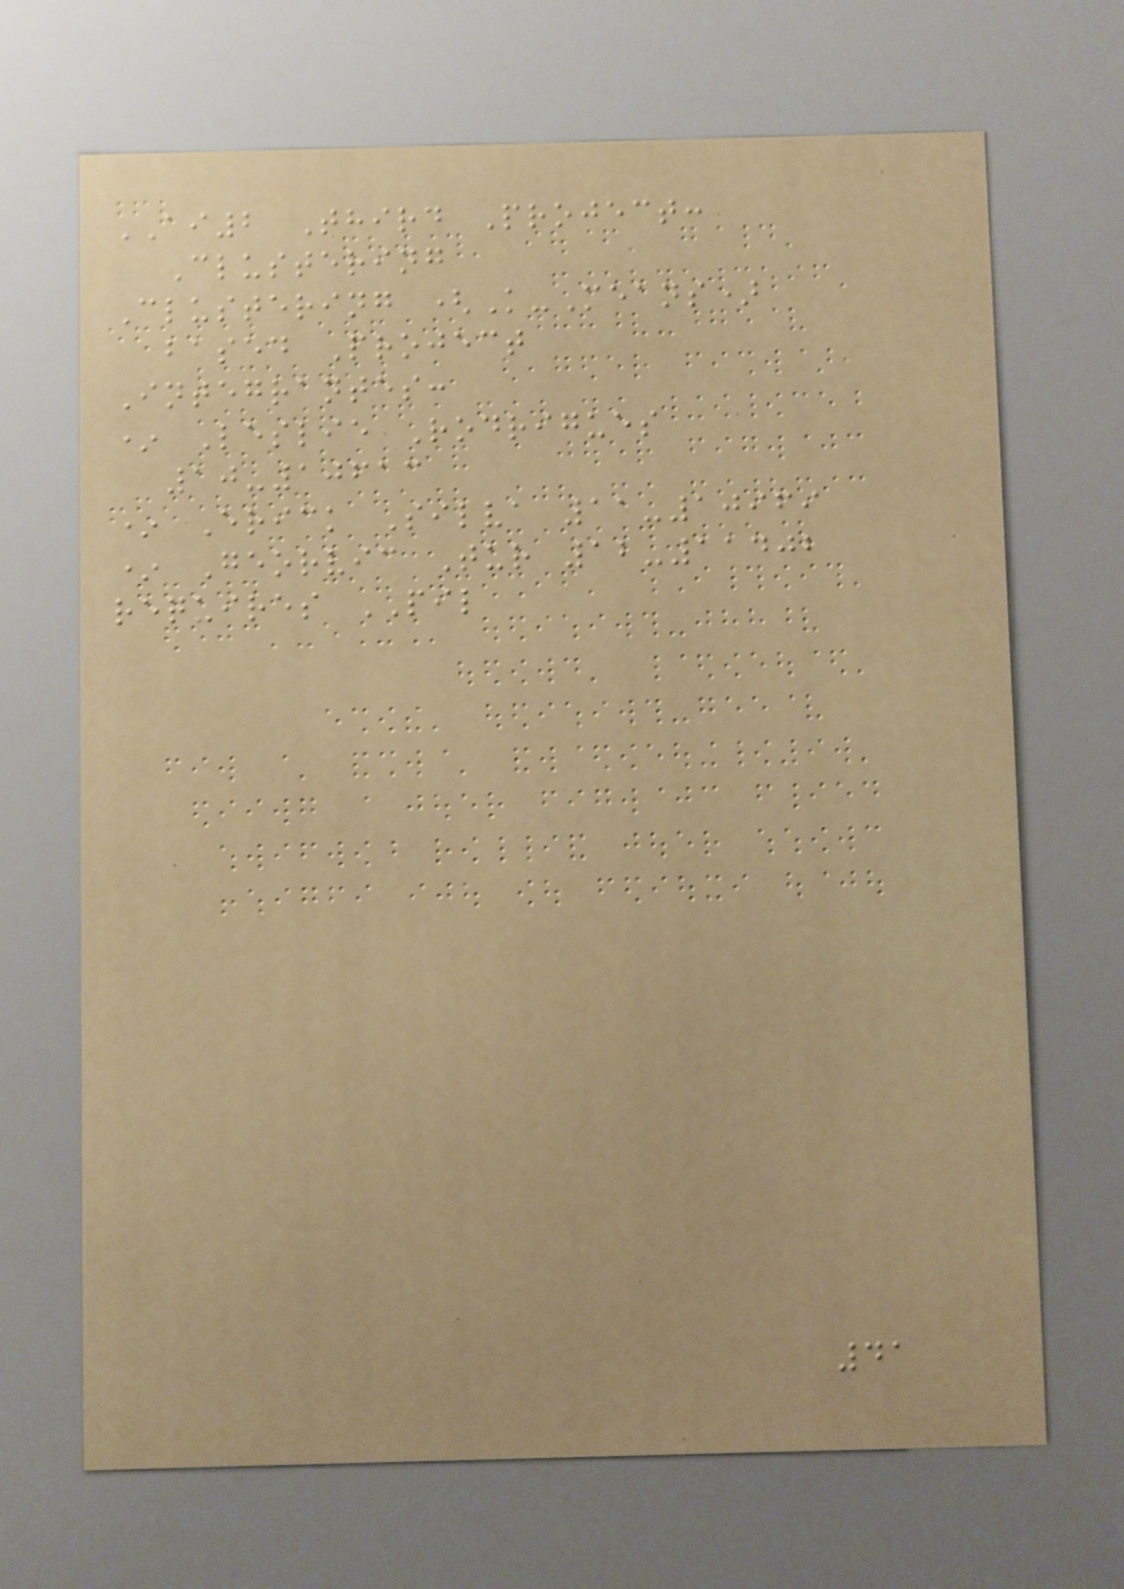AI2 Third Project:
Clustering
Clustering (K-Means)
based Project
Integrantes:
* Leslie Rodrigues
10-10613
* Erick Silva 11-10969
* Georvic Tur 12-11402
requires PIL
41
